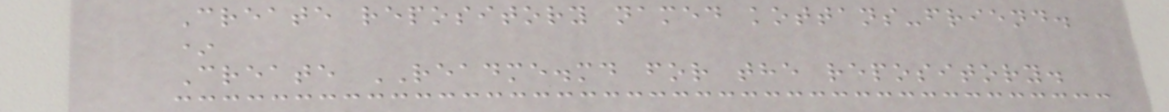Create repository named kottans-friend.
*
Create README.md for the repository.
